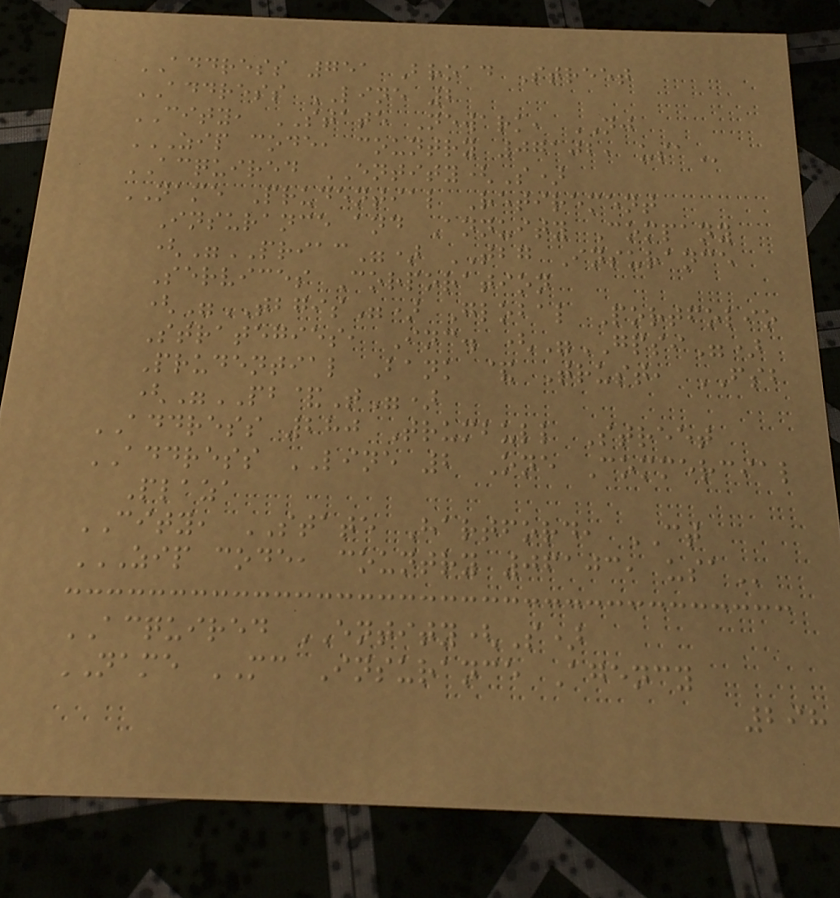ADDRESS 751 Broad Street
ADDRESS LINE 2
CITY, STATE Newark, NJ
ZIP CODE, COUNTRY 07102, USA
ACQUIRED ENTITY(S)
NAME Prudential Retirement
Insurance and Annuity Company
("PRIAC") TBG Insurance
Services Corporation
("TBGIS") Global Portfolio
Strategies, Inc. ("GPSI")
Prudential Bank & Trust, FSB
("PB&T")
ADDRESS 280 Trumbull Street
ADDRESS LINE 2 One Commercial
Plaza
CITY, STATE Hartford, CT
ZIP CODE, COUNTRY 06103, USA
ACQUIRED ENTITY(S)
NAME MC Insurance Agency
298
